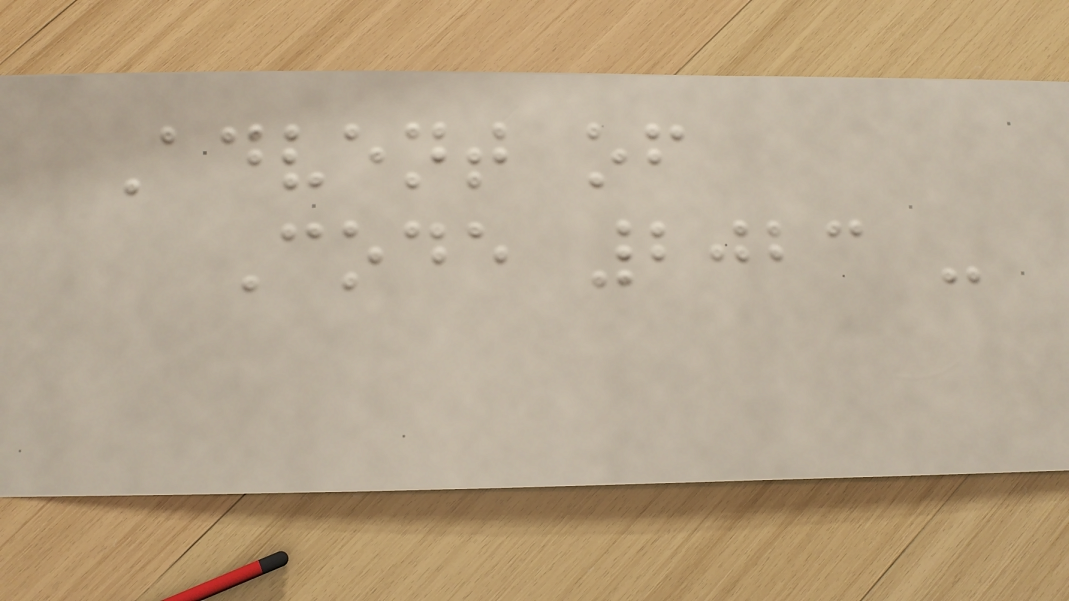Advent of
Code 2023 -
